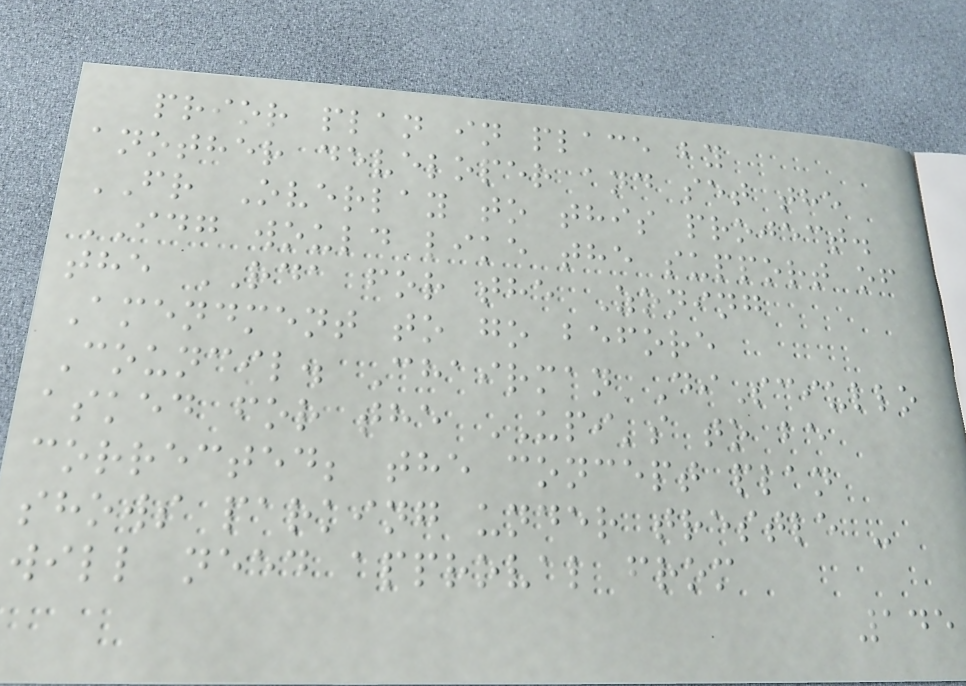prior plan in place by
another developer and set the
FR Overlay to this project.
IDG would like the support of
the RDA for the Zoning
Amendment to go before
Council. Chairman DiSciullo
asked for the UPI's to be
corrected; the concept plan
shows parking under trestle -
will need approval from
145
